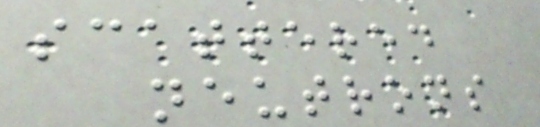scattered
neutrons
